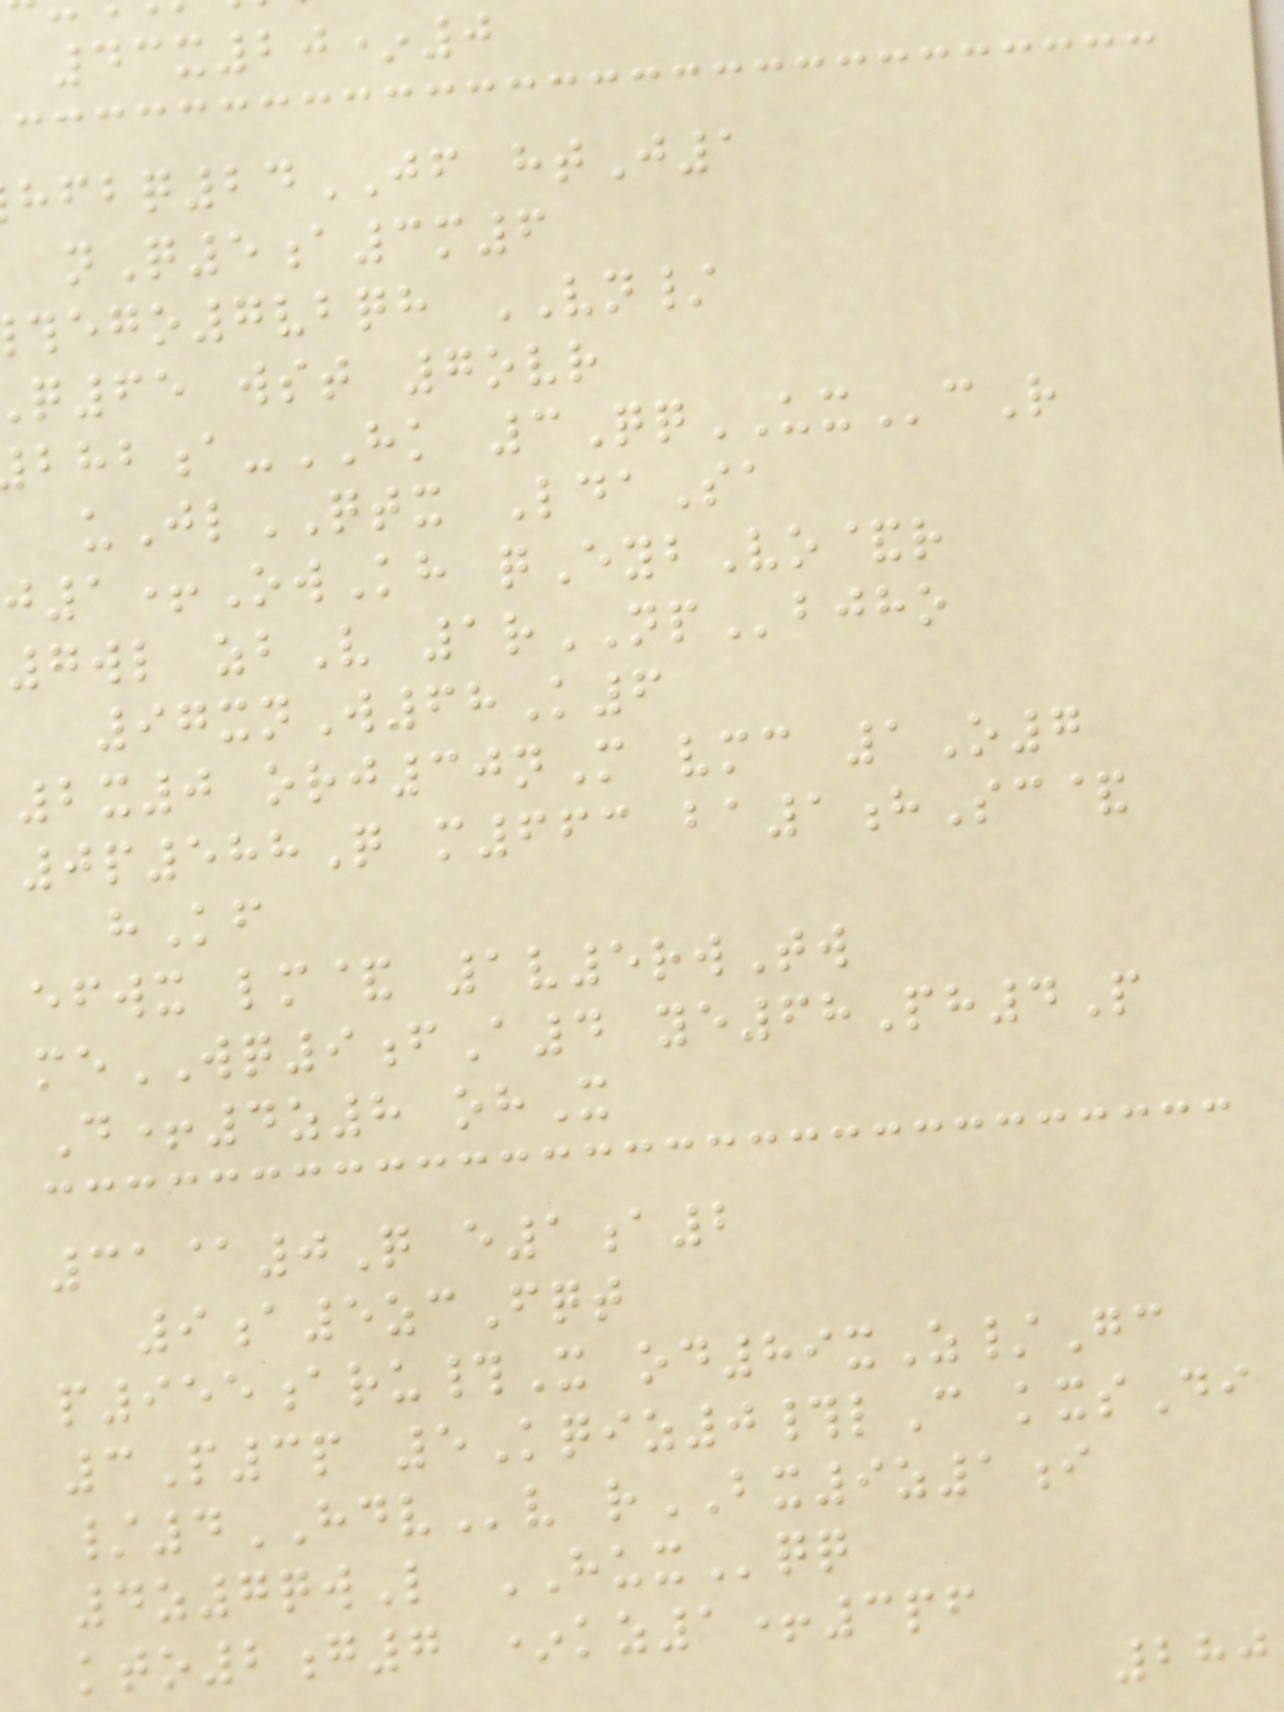43x20*0
q24JF htJ1
nQ5a3m6
ego7vbqh VN/
q65 wst 7ovr
a-HK 3QqUXcR
uJlQTX LdaSa
j1+OwKh qEybVo&r
7wl zbV 1rNPbjho
97xnW68K6
2x0 orj30nM vmc 1O7
0p588Q m663 ba1hSc&
hKf
efwx lm& 1v5rwTw
meWQ9fA4 ye68Ph4P
D+4z8 ohX
31@0Q e1a2
9a5zcFqt
p955aru#X od89xZ/Gc
3P3p 5Kqiz0#lC kxsDi
/4HDVv rBX9z1i
4z7qwL HUXqq
kto2g7 *kz1+3pf
280
